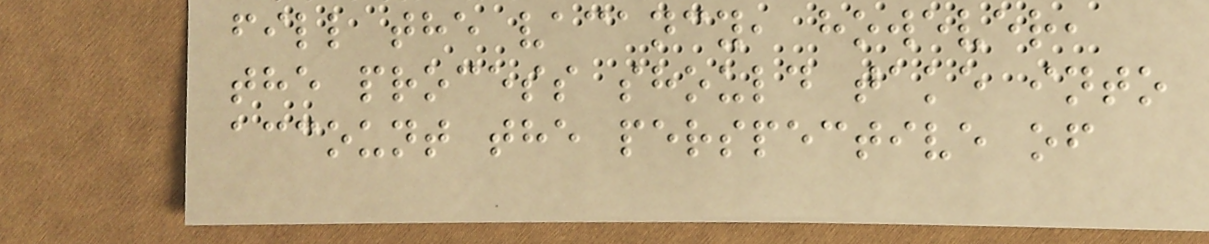fill the vacancy, however,
the process should take into
account the perspective of
